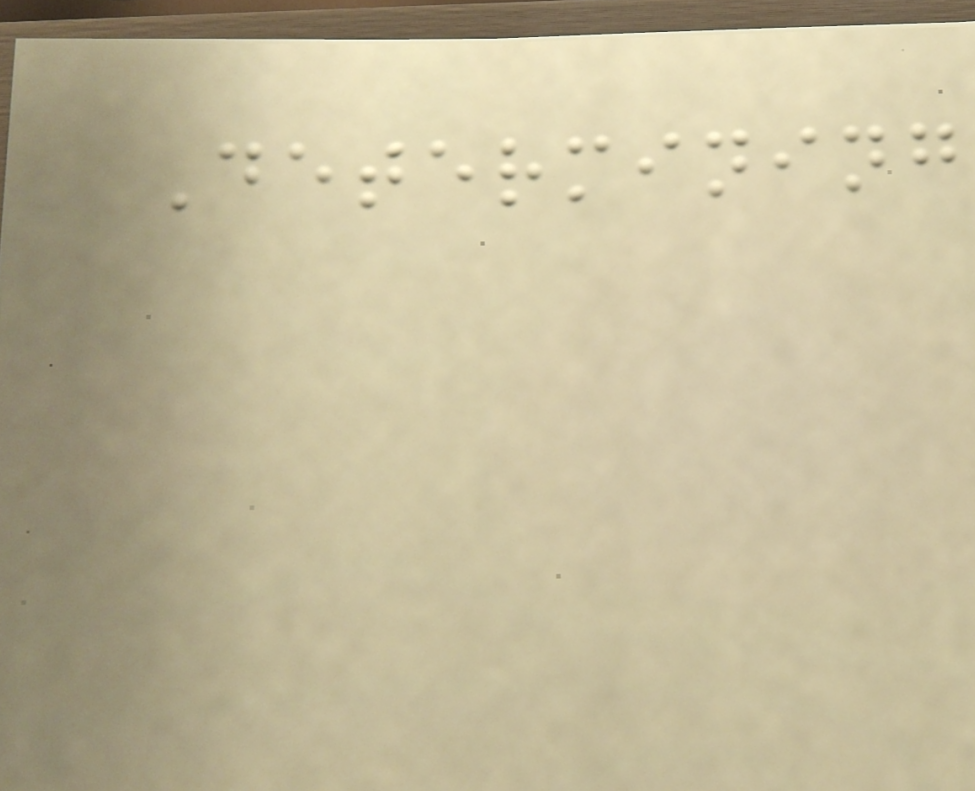Determining
